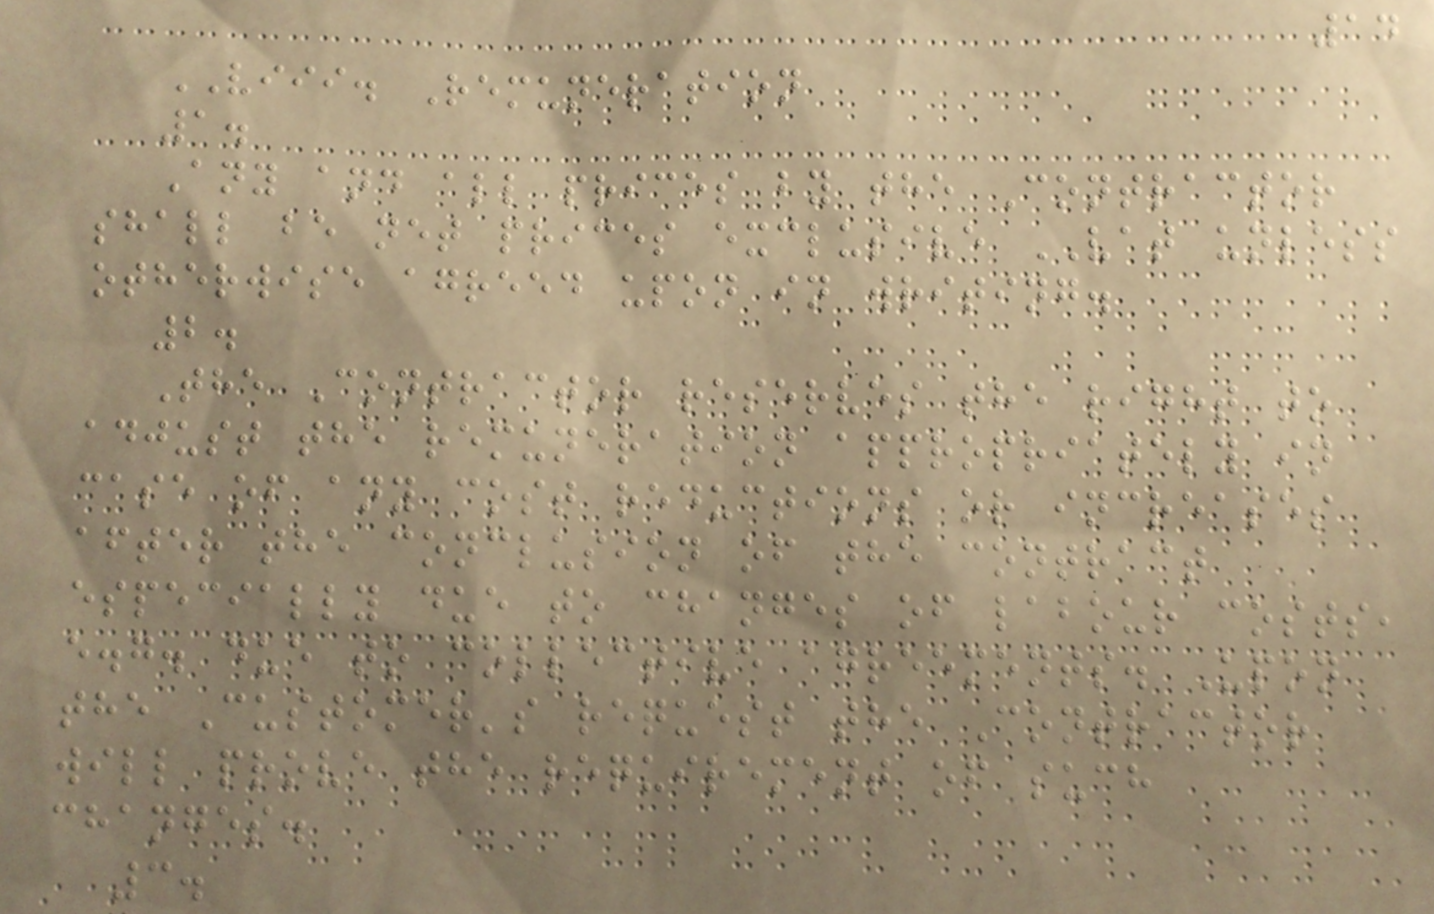14
VIII. Remuneration
1.
Any and all prices by the Contractor
shall be net prices exclusive VAT unless
otherwise agreed upon in writing.
2.
The Contractor reserves the right to
adjust the remuneration appropriately in
case of any cost reductions or increases
after the conclusion of the contract
especially due to changes of labour costs,
e.g. due to collective agreements. Upon
the Customer's request the Contractor
will prove the requirement of such
changes.
3.
